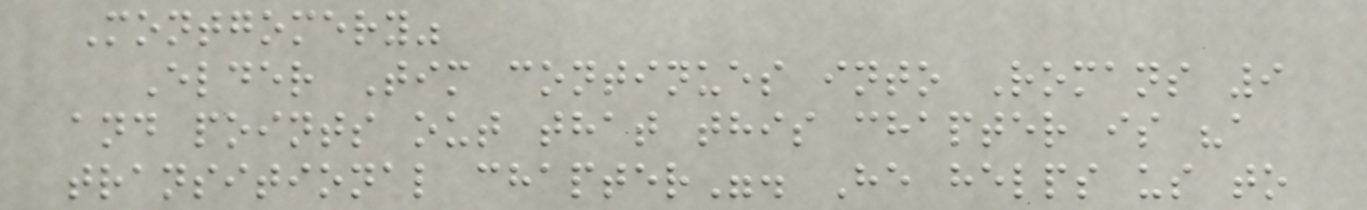Montgomery"
Elder Tim continues into Romans 9
and points out that this chapter is "a
transitional chapter". He helps us to
